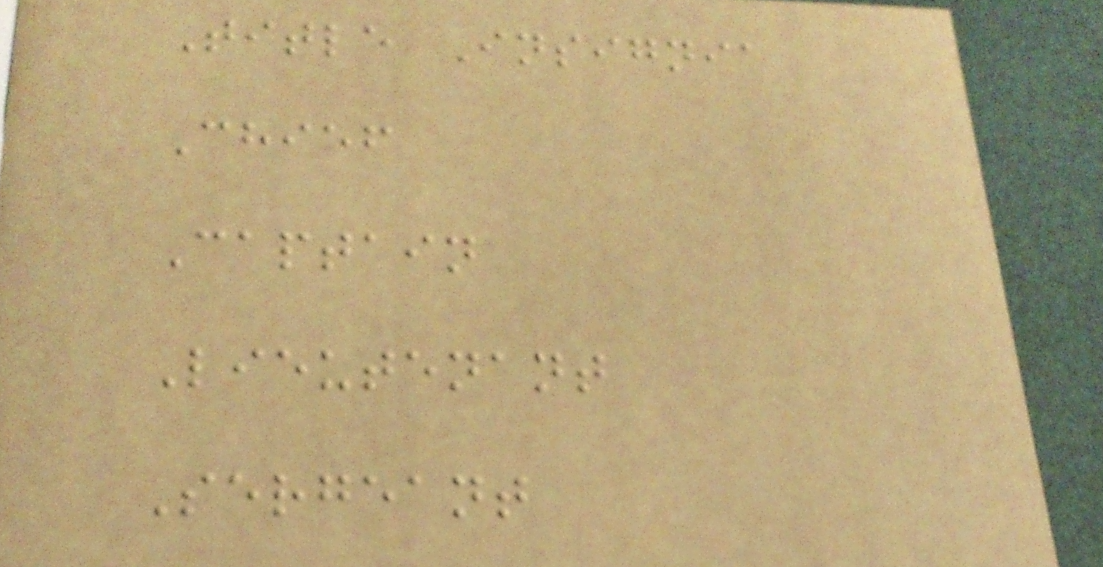Title Insignia
Chief
Captain
Lieutenant
Sergeant
